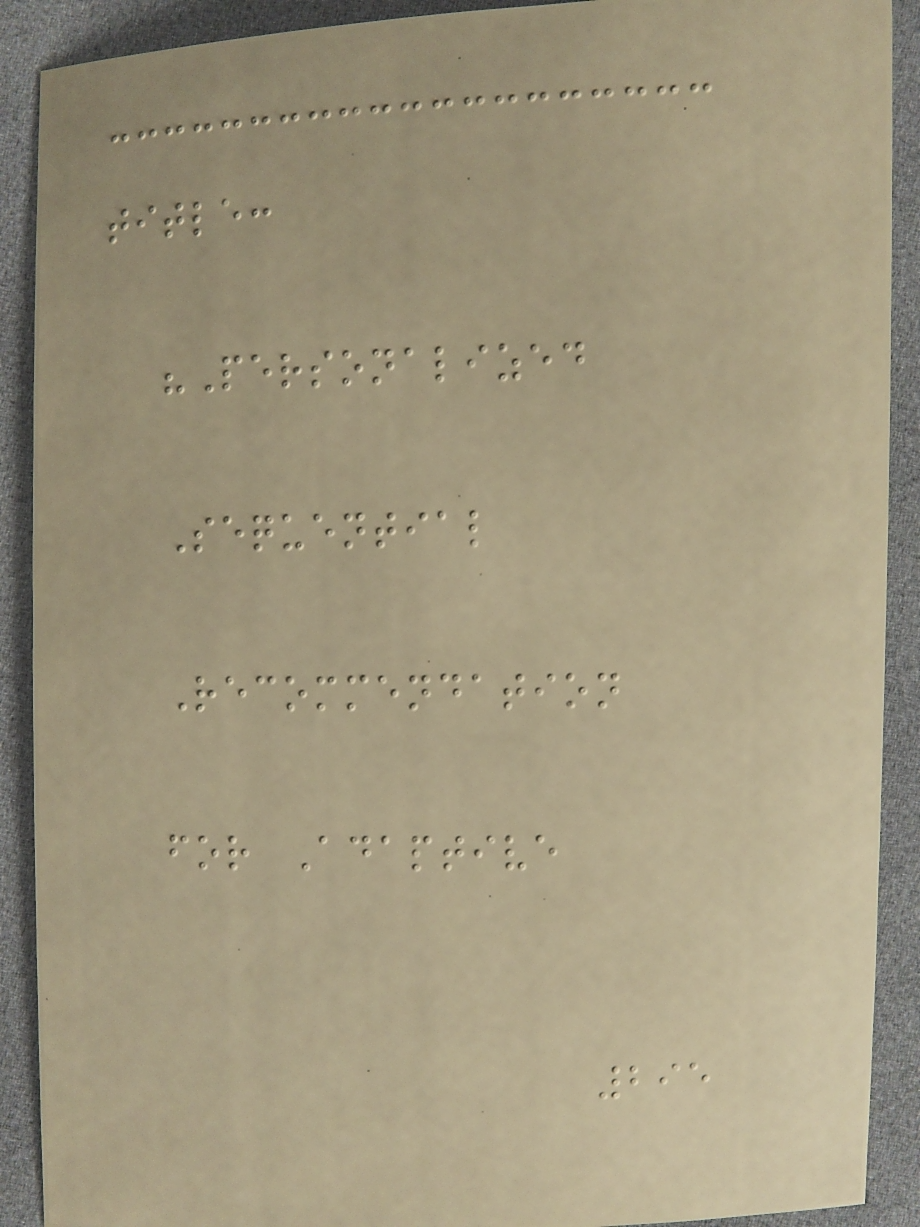title:
"Personalized
Sequential
Recommendation
for Adaptive
295
